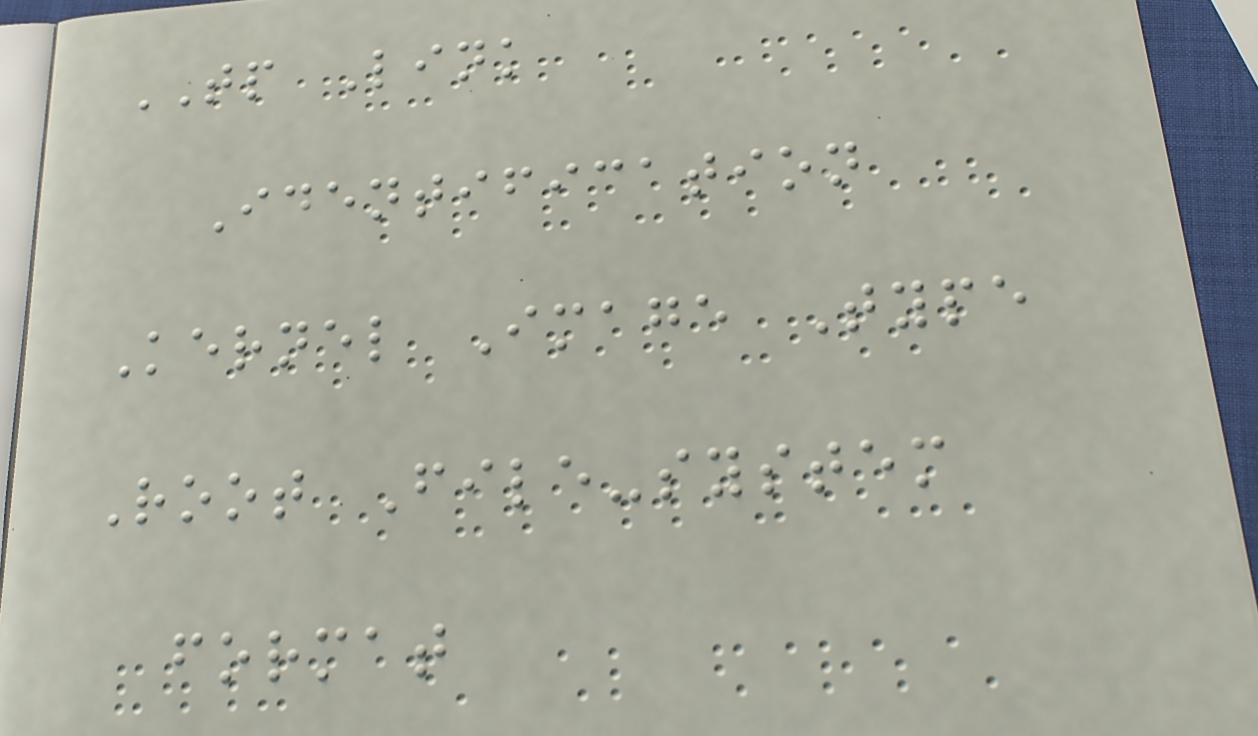TP Link
Identification
Kernel Image Type
Root File-system
format
